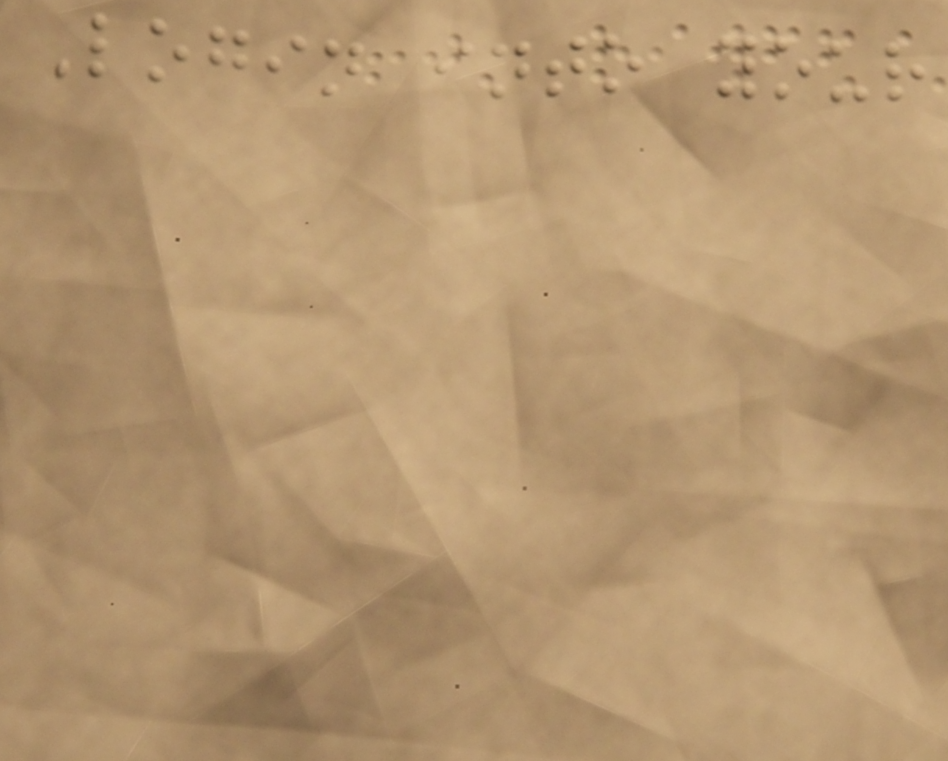Login into your
